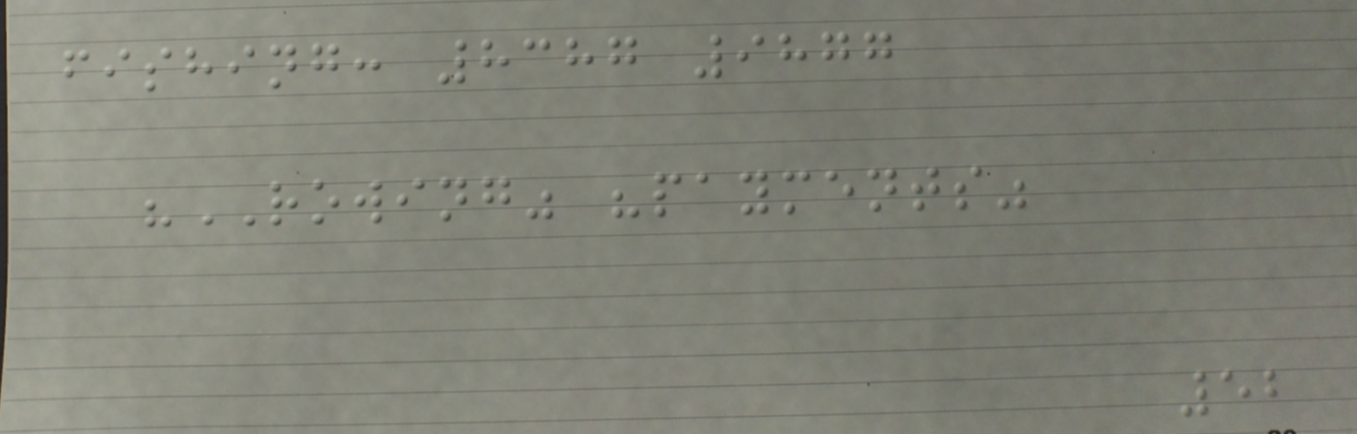fishing: 8387 9877
"ROWING" "payments"
52
